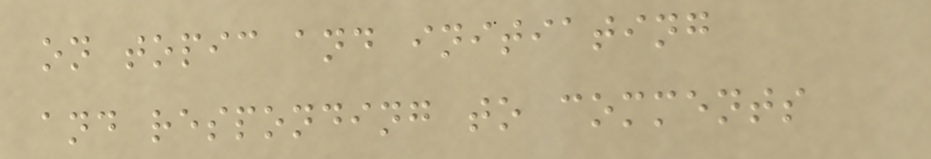on topic and initiating
and responding to comments
